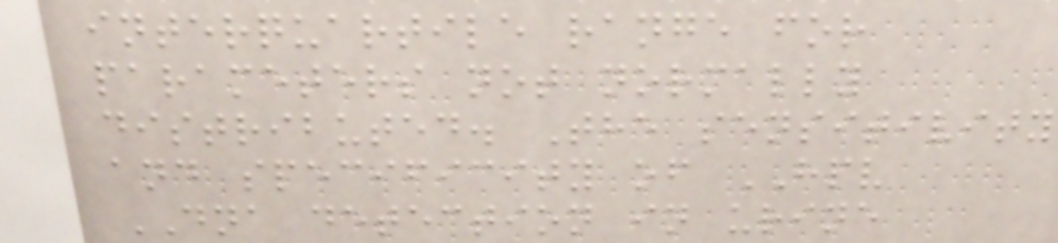interquartile range for
parameters not normally
distributed. The sensitivity
and specificity of HPV
DNA detection in urine
